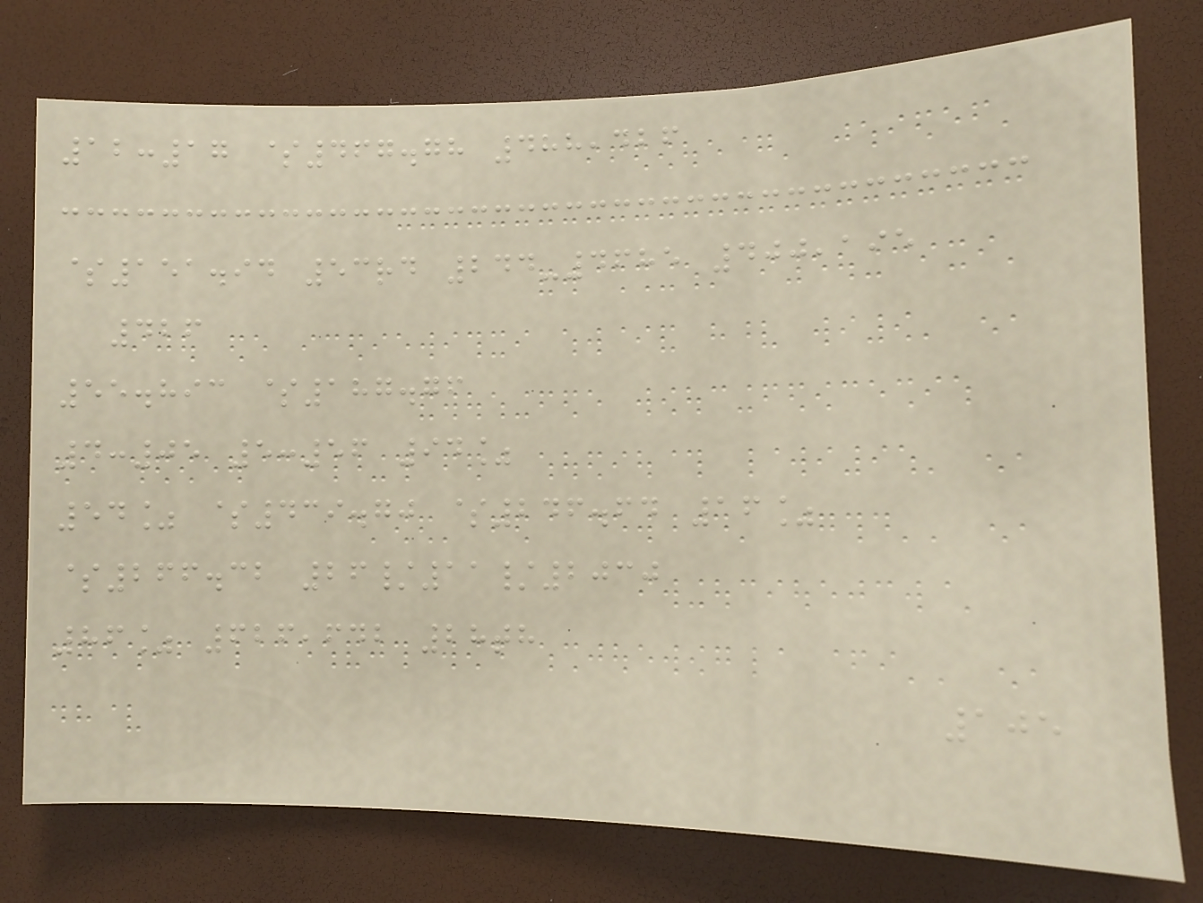12:17 $467.78 488,426
$151.94 53rd 244-4685 400,195
426
55.893 $187.76
4:05 5:56 94%
54% $439.70 $246.64 16%
$266.32 26/11/2030
86% 626,642 28th
105
